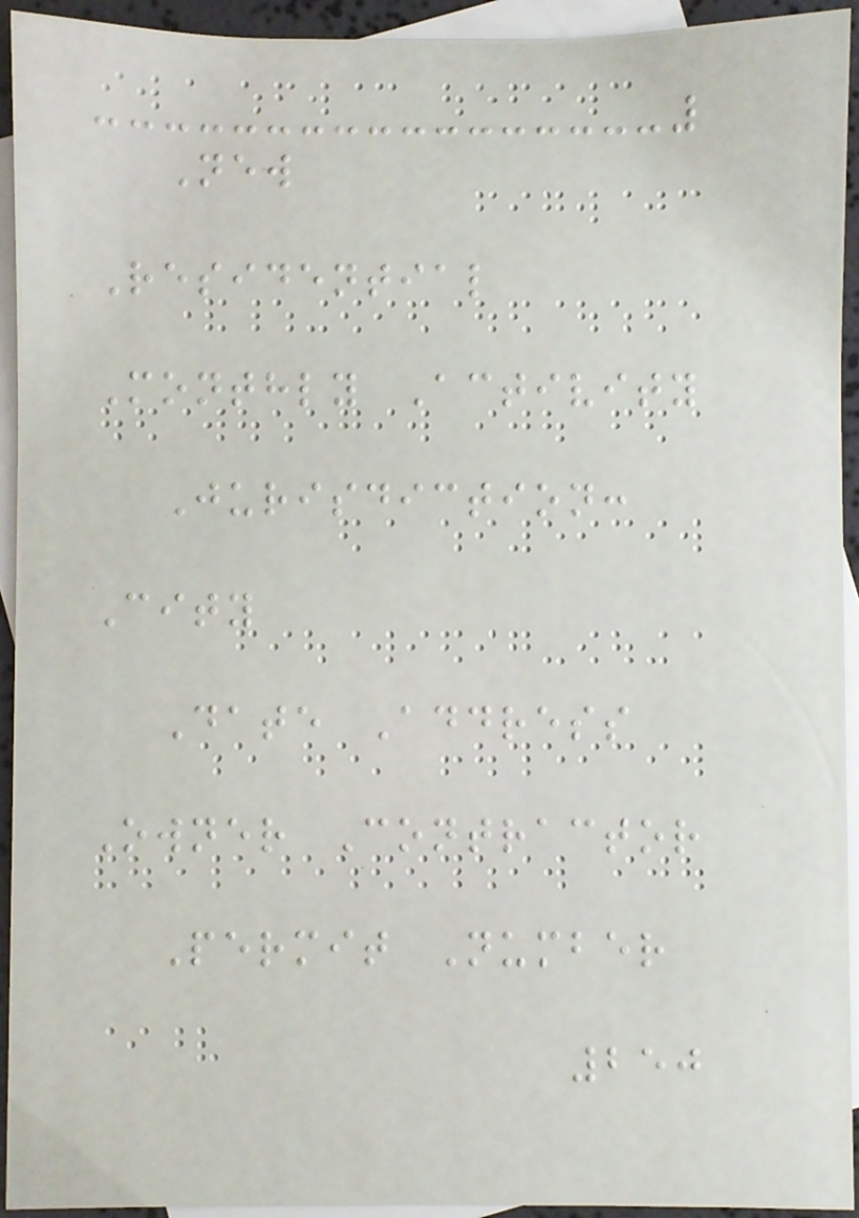New
Residential
Monthly Activity
Jurisdiction:
City
Date Address
Owner Contractor
Permit Number
250
